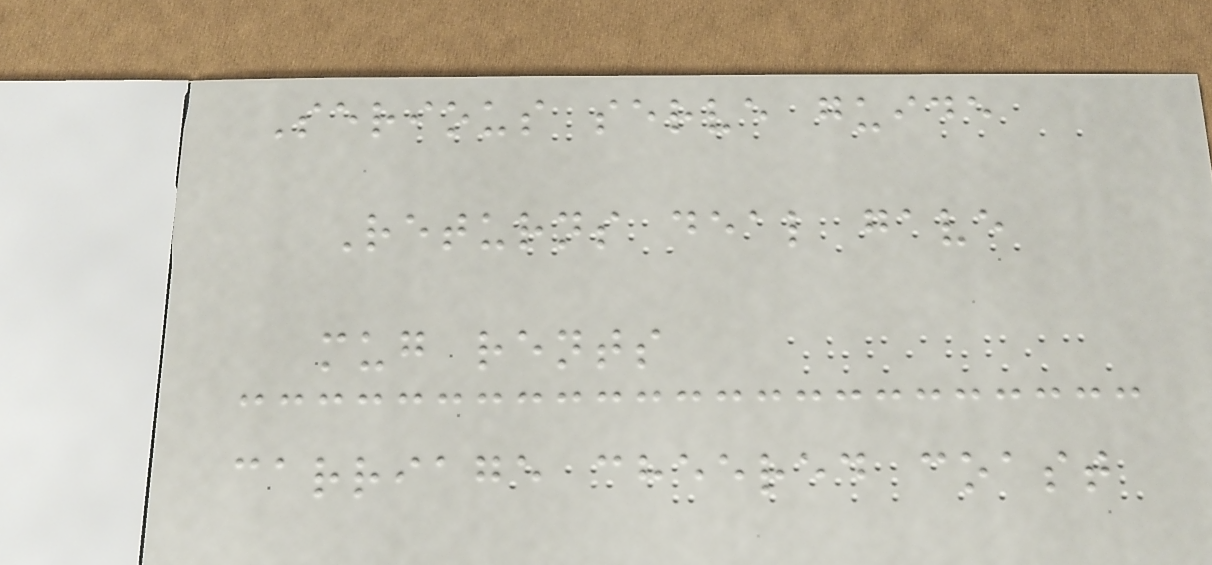Serious serve guide
Returns deal gave
mug rents
carriage cheered coast
